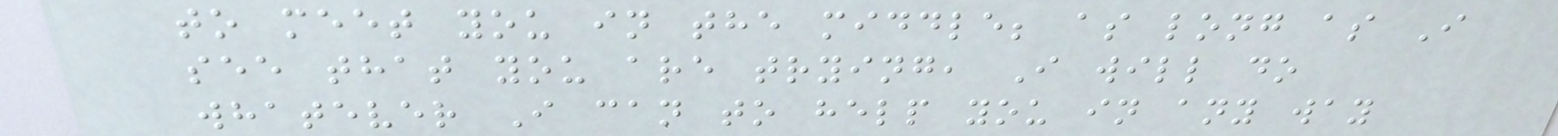to meet you in the middle; as long as I
see that you are trying, I will do
whatever I can to help you in any way
